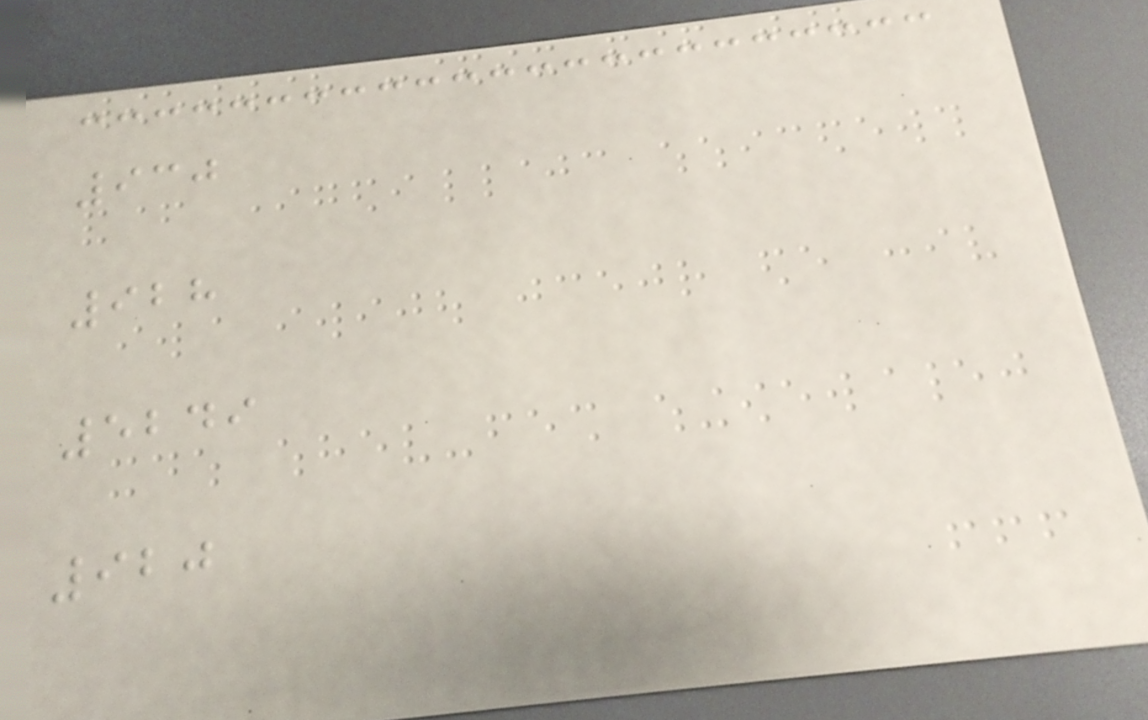930
928
5249
920
